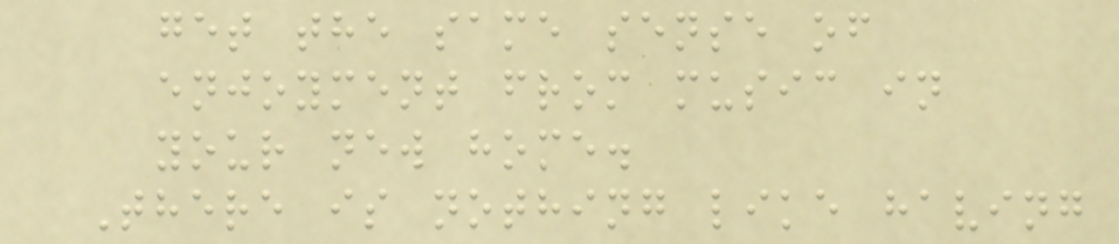get the same sense of
enjoyment from music in
your new home.
There is nothing like having
